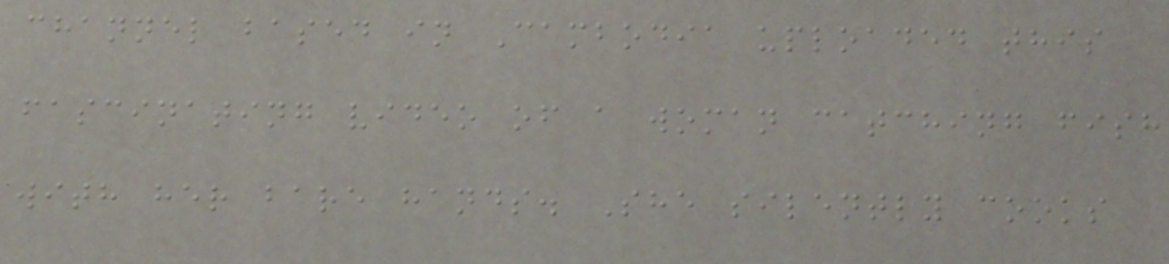channel based in Cambodia uploaded this
fascinating video of a woman catching fish
with her bare hands. She silently cooks
